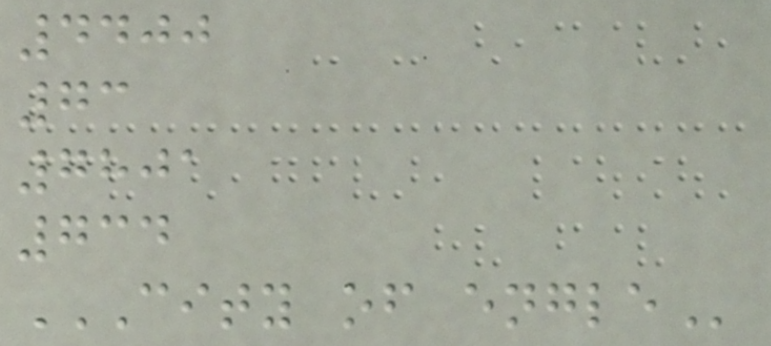4400
73
7801
734
CITY OF ENGLE
